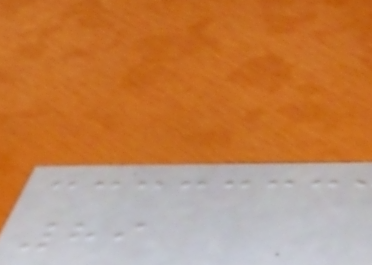89
